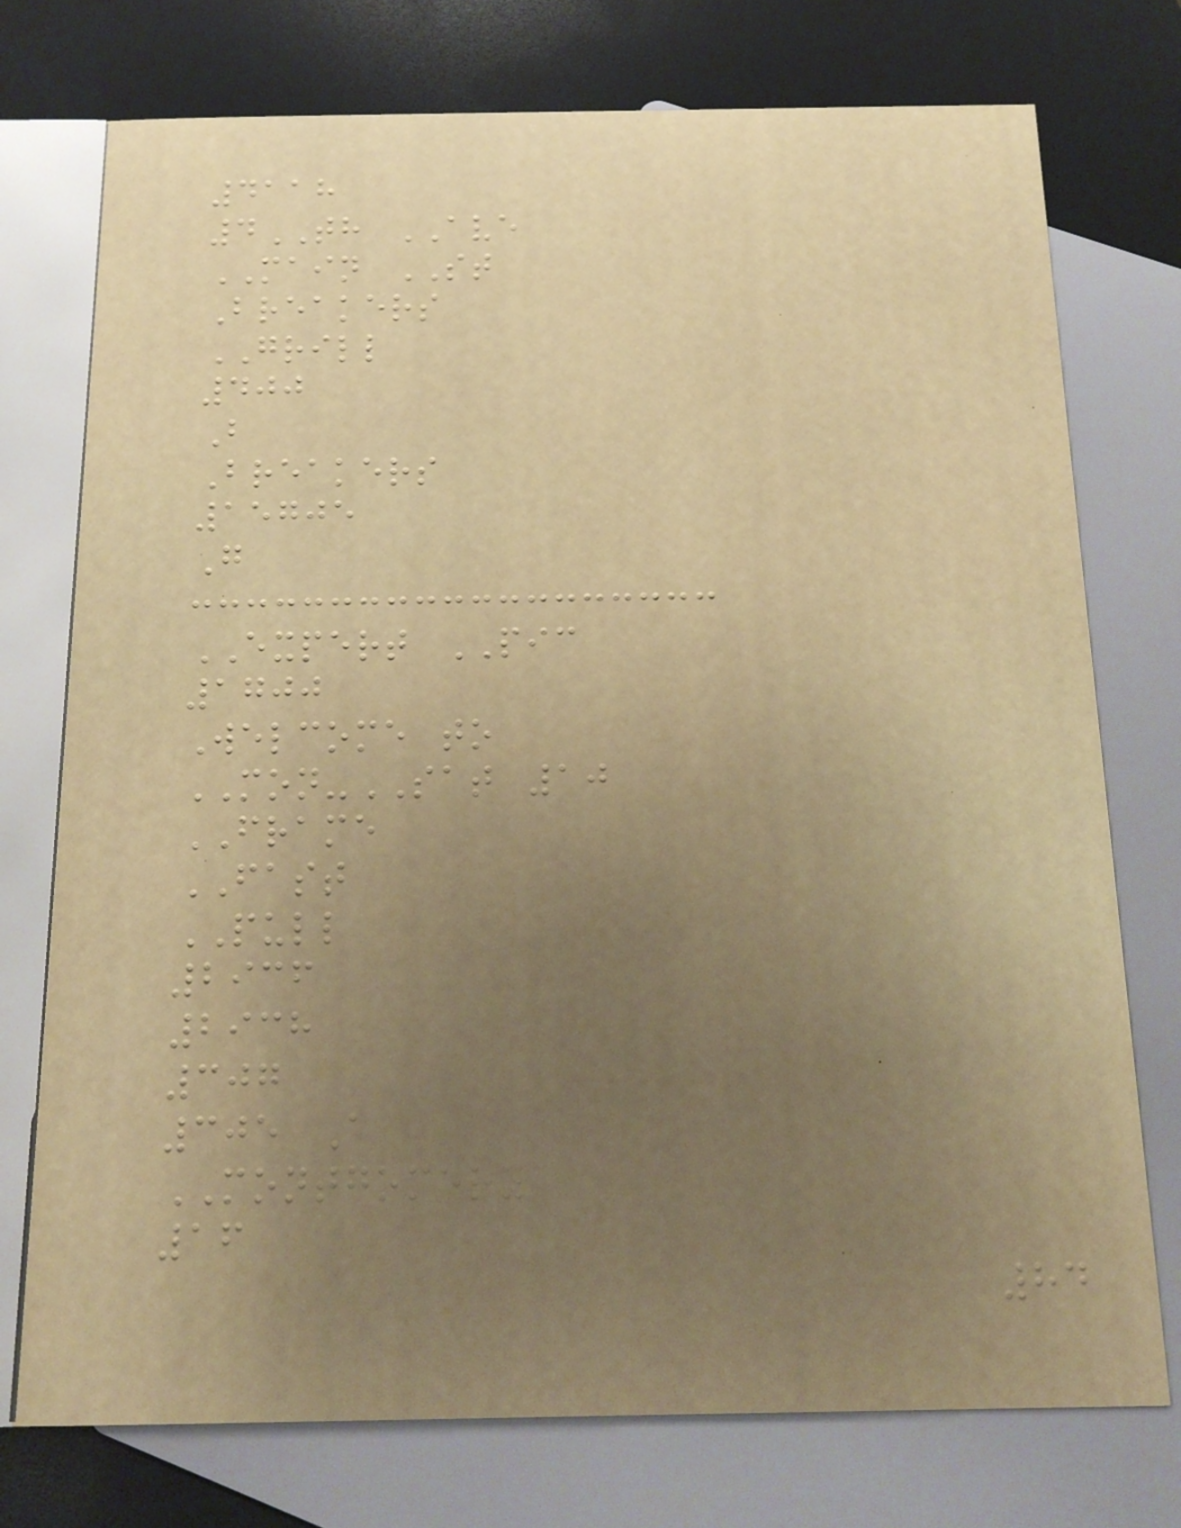4118
4TH AVE
MAIN ST
Breakers
GRILL
400
B
Breakers
15705
G
EXPERT PIC
1700
Welcome to
MON-SAT 10
FRAME
FAST
PULL
2936
2938
307
305 A
MONTGOMERY
16
84
